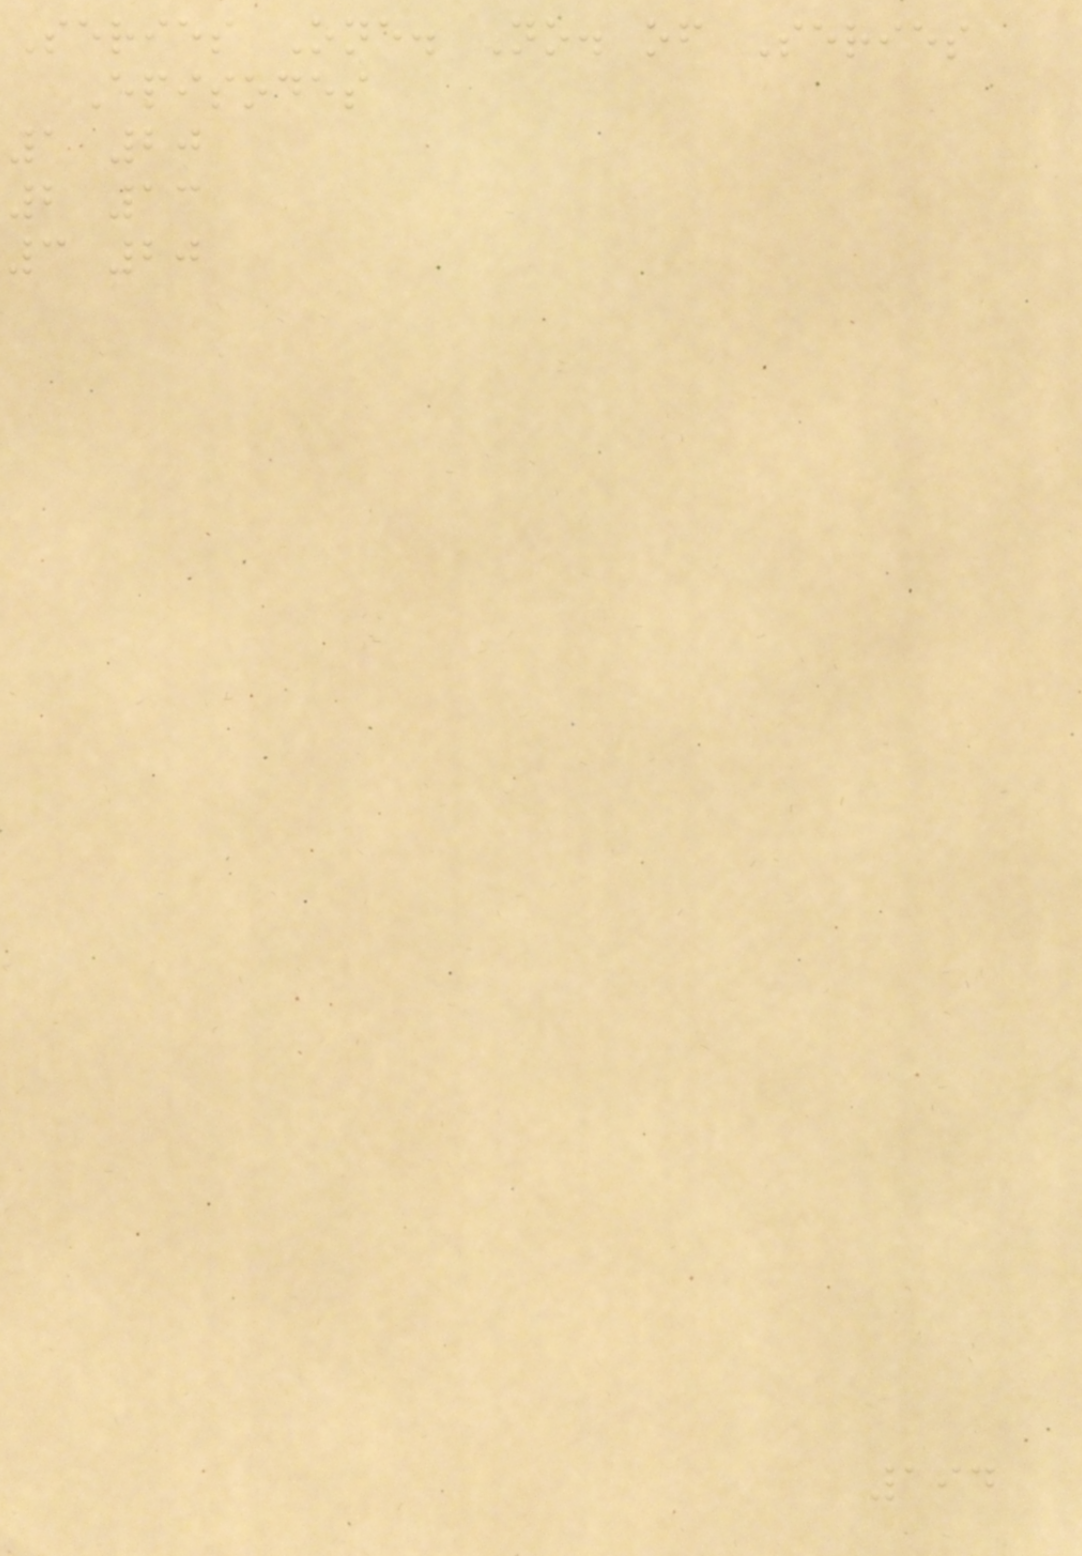Series One. No. of Series
Episodes
1 20
2 13
3 20
194
